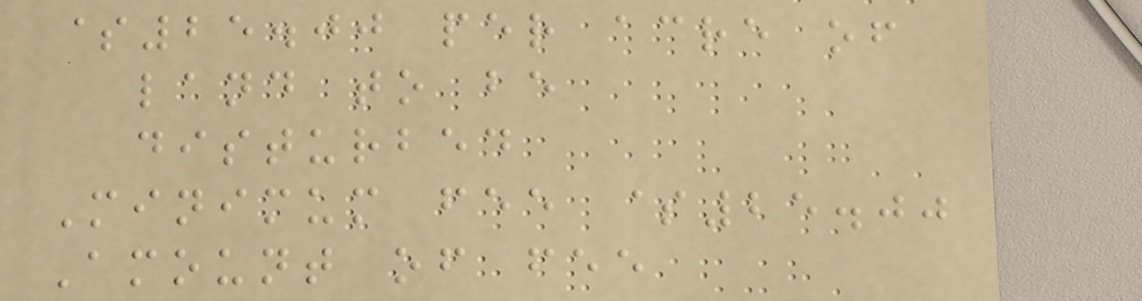$25.00 per acre of
land to be
disturbed
Minimum fee $25.00
Amount of fee
